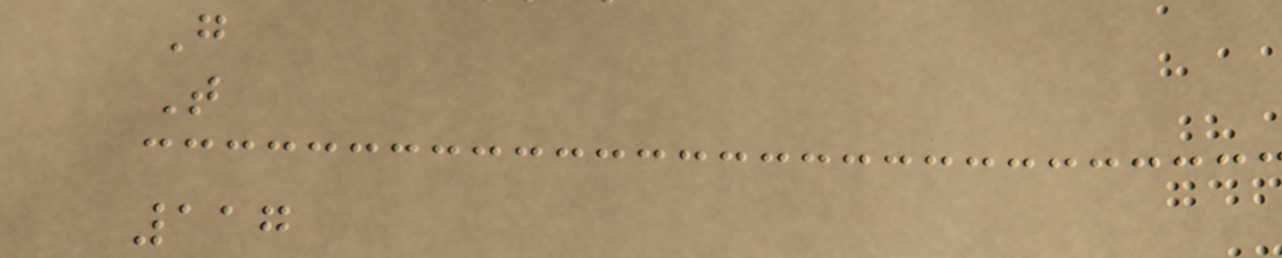G
T
117
